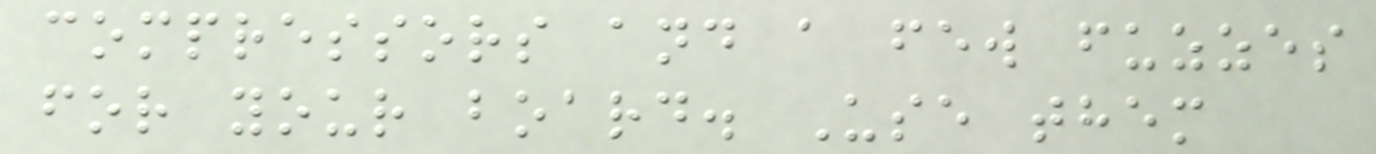compressors and a few fuzzes
for your board. Use them
